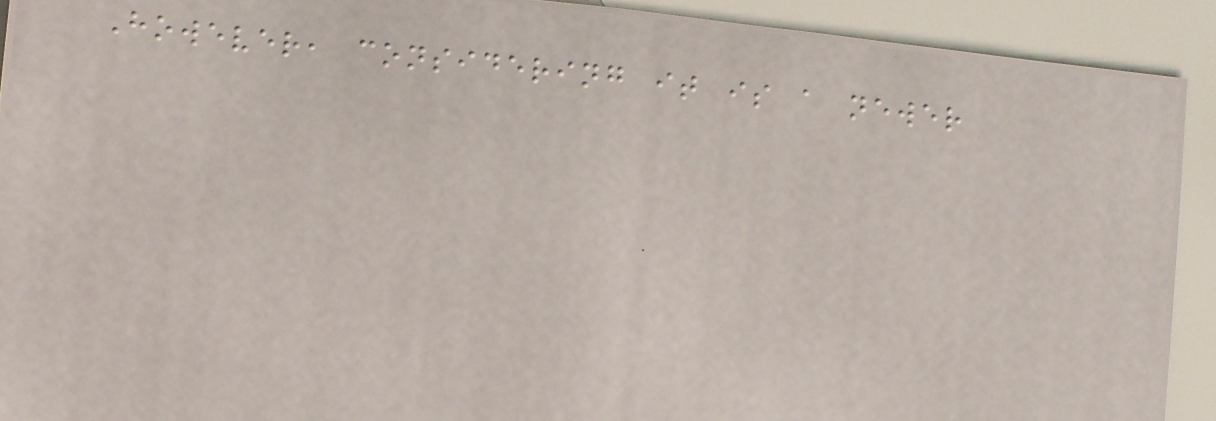However, considering it is a newer
